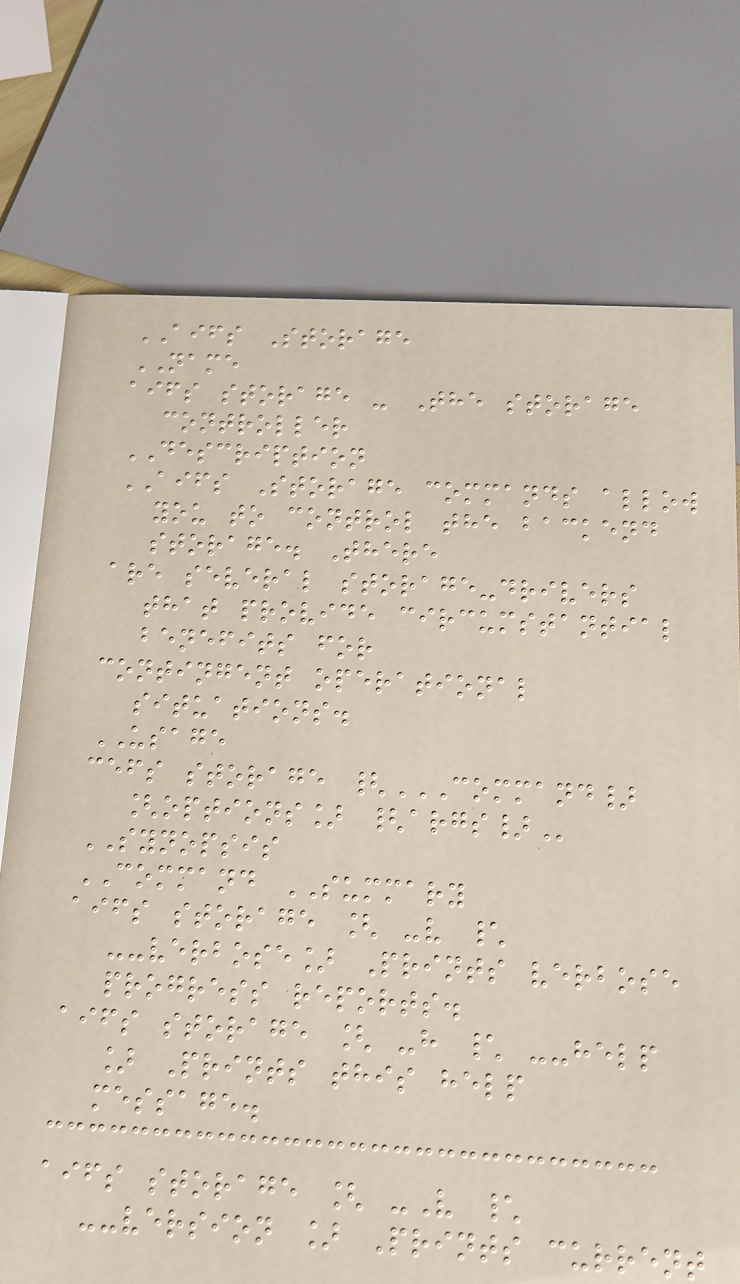AIFS Storage
NAME
aifs storage - The storage
controller
DESCRIPTION
AIFS Storage commands allow
you to control the backend
storage. There
are several storage-drivers
that provide circumstantial
benefits for
contingent operational
situations.
USAGE
cefs storage {COMMAND}
[OPTIONS] {ARGS}
SYNOPSIS
COMMAND SUMMARY
aifs storage [ -v \
--verbose] Prints verbose
progress reports.
aifs storage [ -h \ --help
] Prints this help
message.
aifs storage [ -V \
--version ] Prints current
